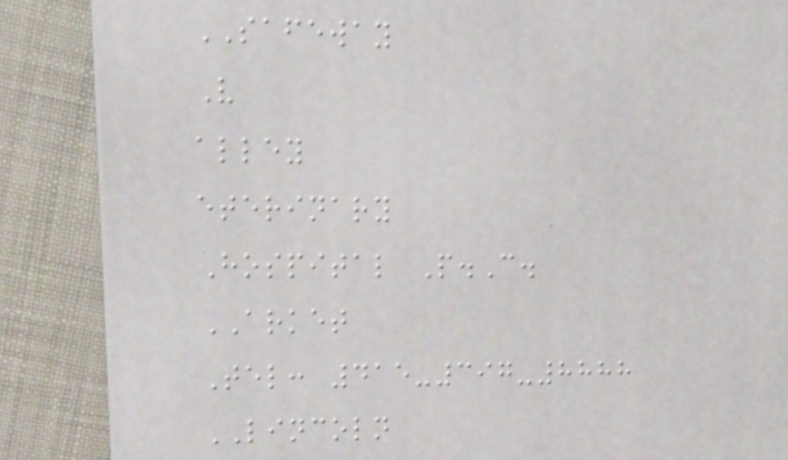SAFEWAY
V
alley
eterinary
Hospital P.C.
ARKET
Tel: 415-397-8888
LINCOLN
